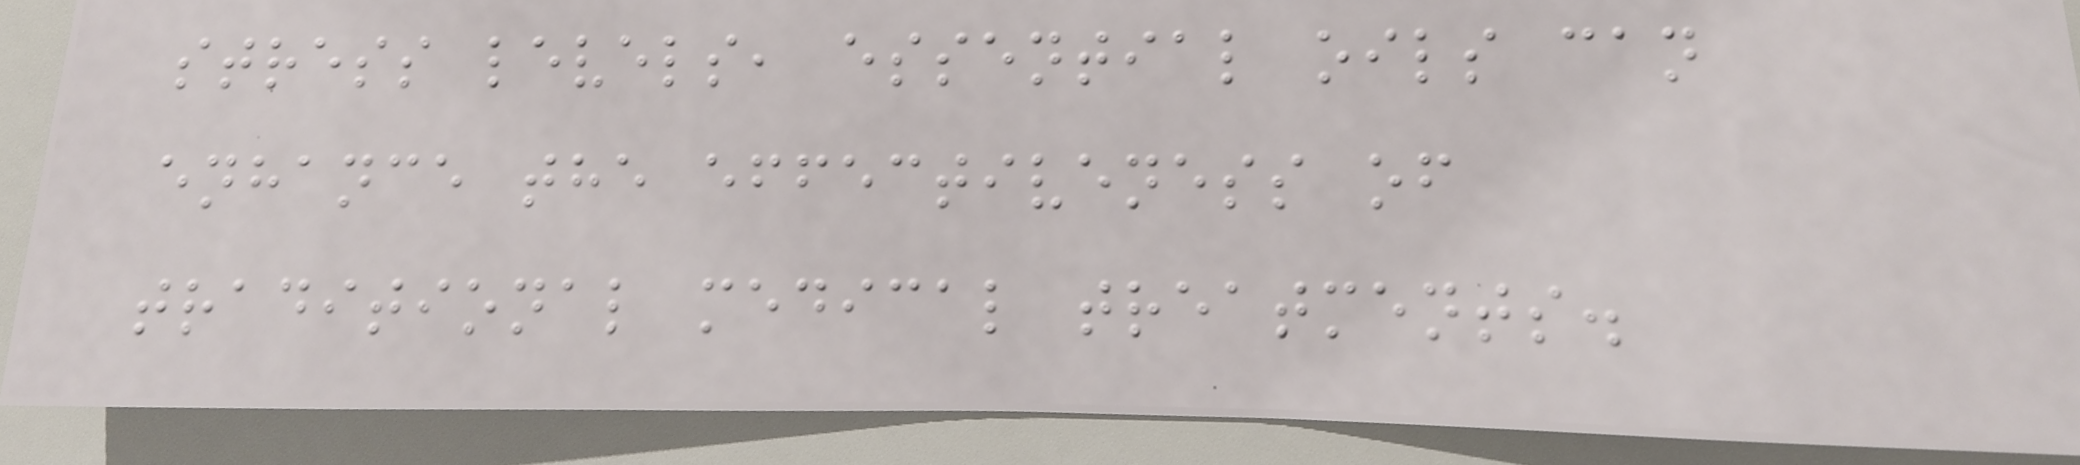stress levels, essential oils can
enhance the effectiveness of
traditional medical treatments.
